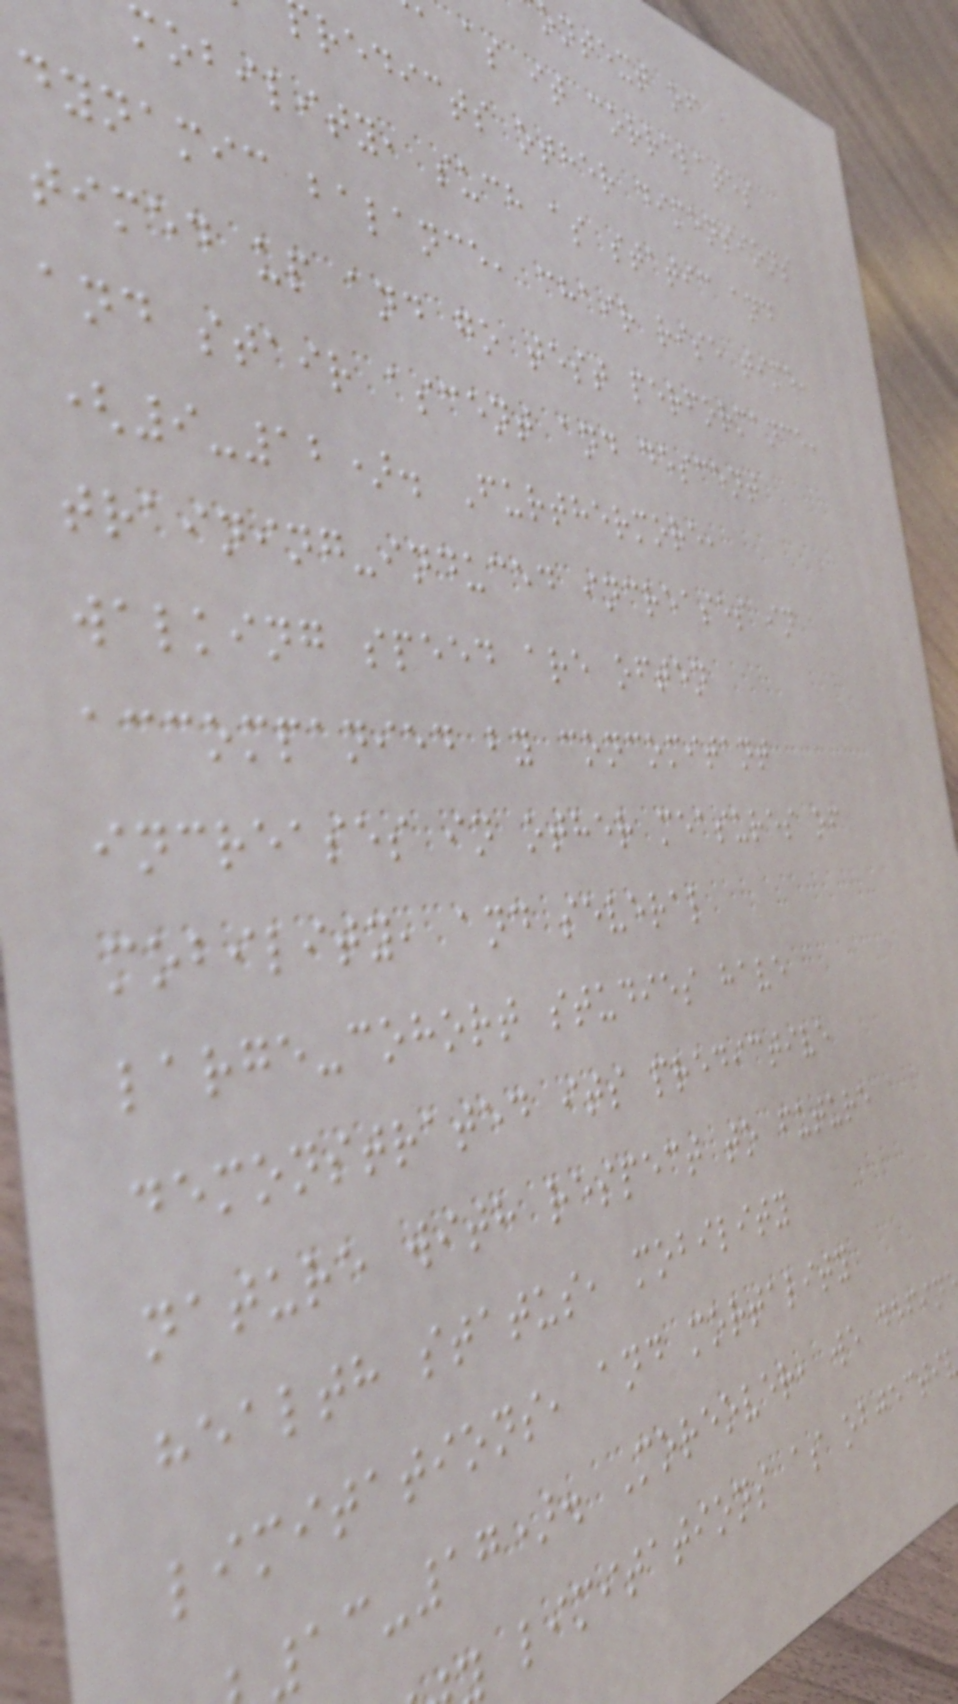ontext of
as it correlates
redicts other dimensions
mobility, such as static and
dynamic balance, chair rise time,
timed up and go test performance,
and stair ascent and descent
(9-12). Furthermore,
training-induced increases in
walking speed are often
accompanied by concomitant
increases in other measures of
mobility, and several
large-cohort studies have
demonstrated its predictive
nature with respect to future
health status, mobility
limitations, and mortality
13-17). Moreover, we defin
limitations as objecti
